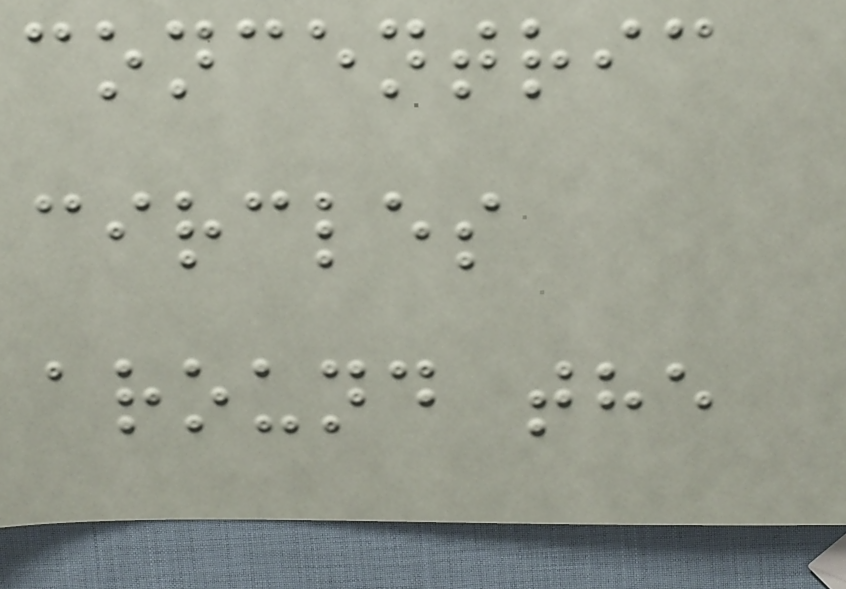concentric
circles
around the
